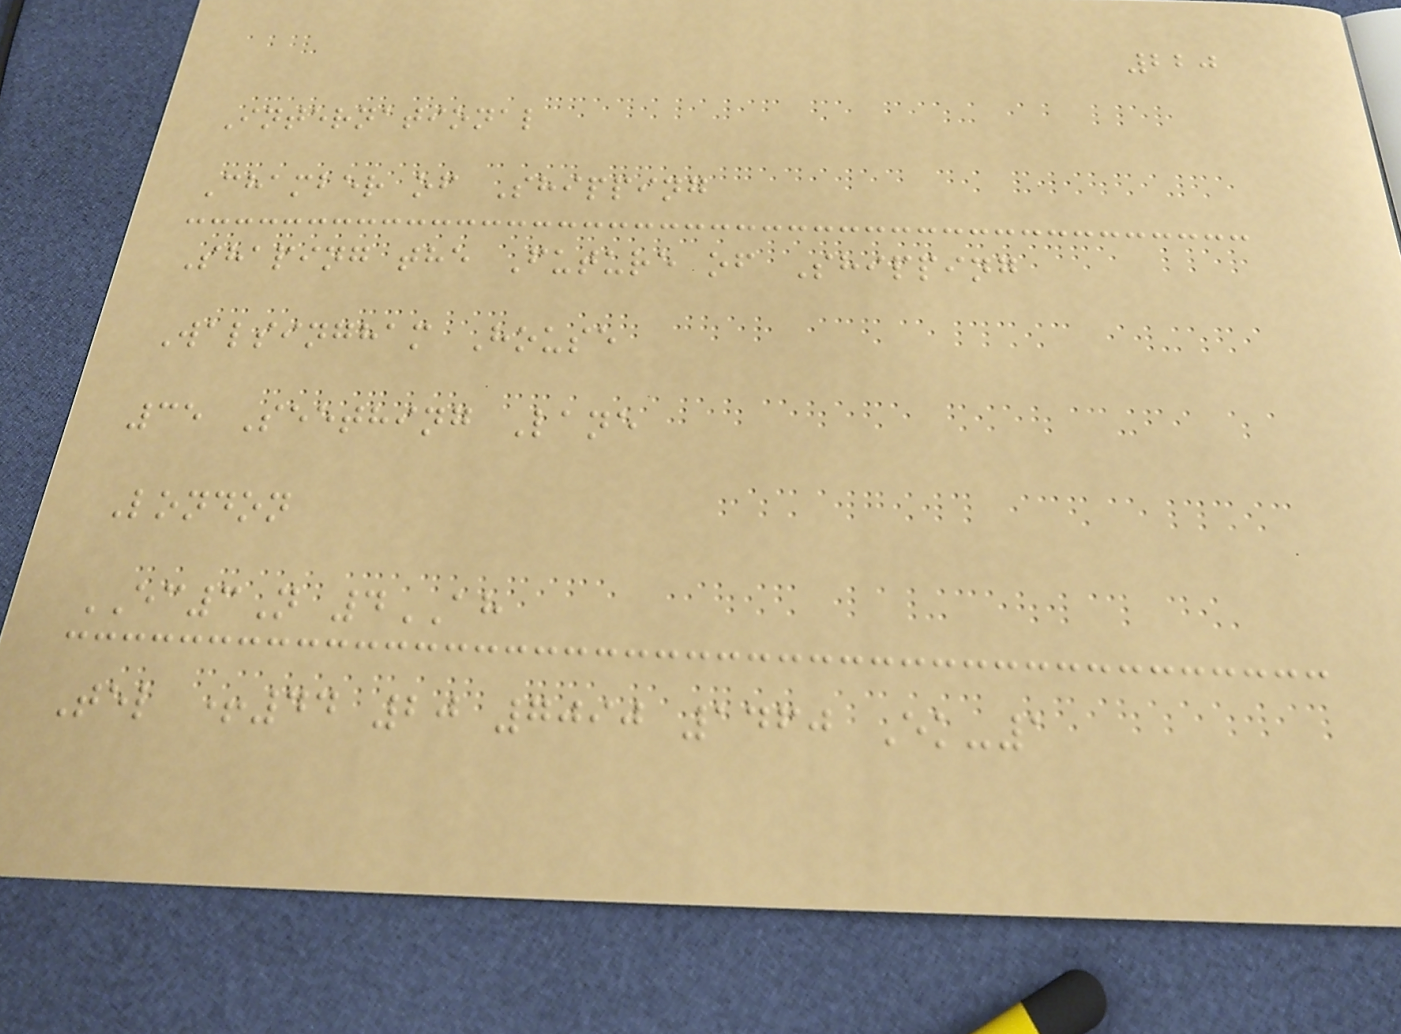220
International
Chamber of Shipping
Shaping the Future of Shipping
Walsingham House
35 Seething Lane
London
EC3N 4AH
Tel +44 20 7090 1460 Ek-1
